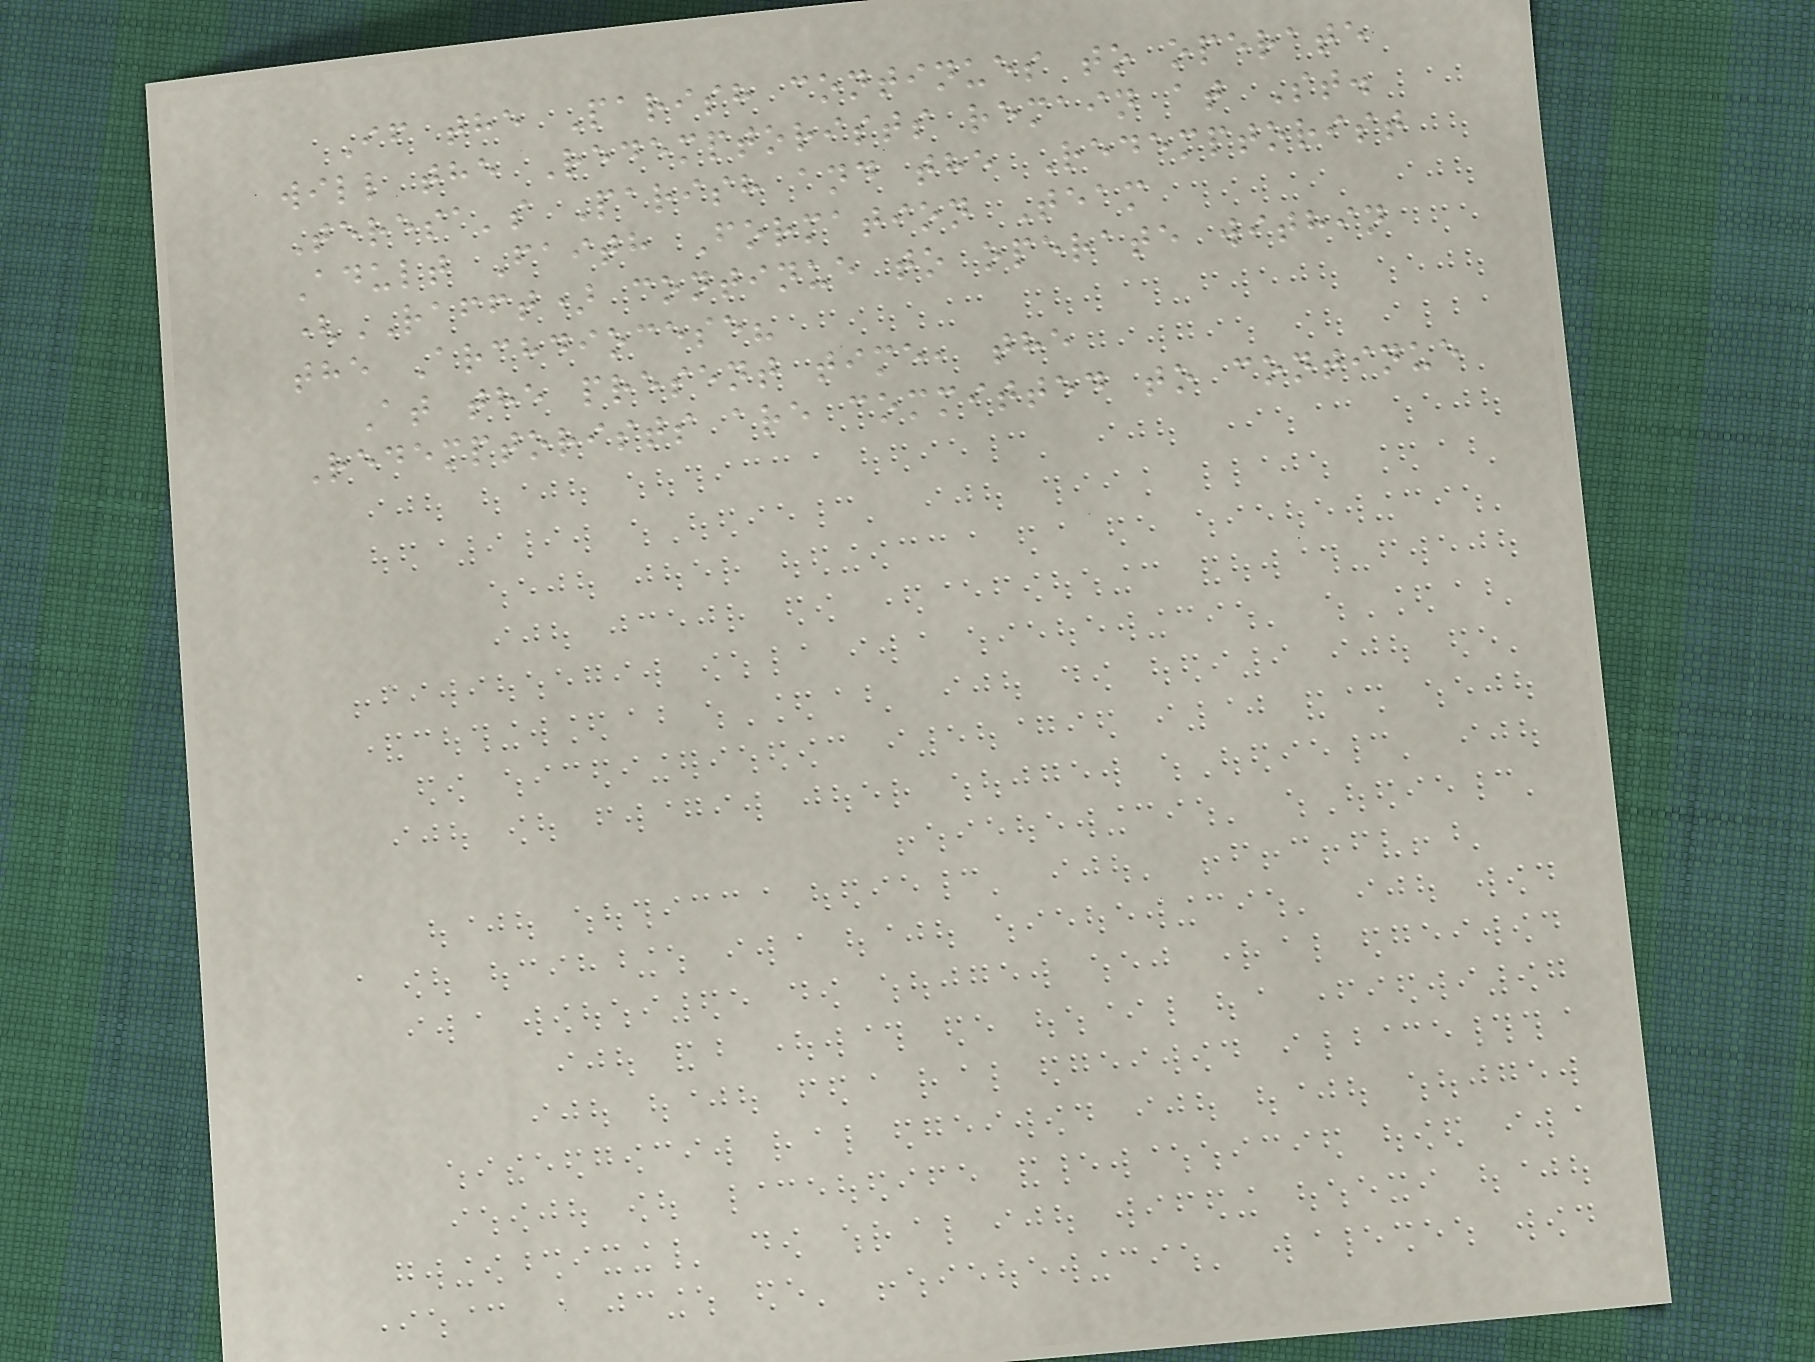If the Parish continues to operate
will the Redemptorists remain at St.
Teresa's Parish and the Redemptorist
Adult Faith Formation Team
(RAFFT) continue to operate within
the Archdiocese?
At the present time, the
Redemptorists are committed to continue
